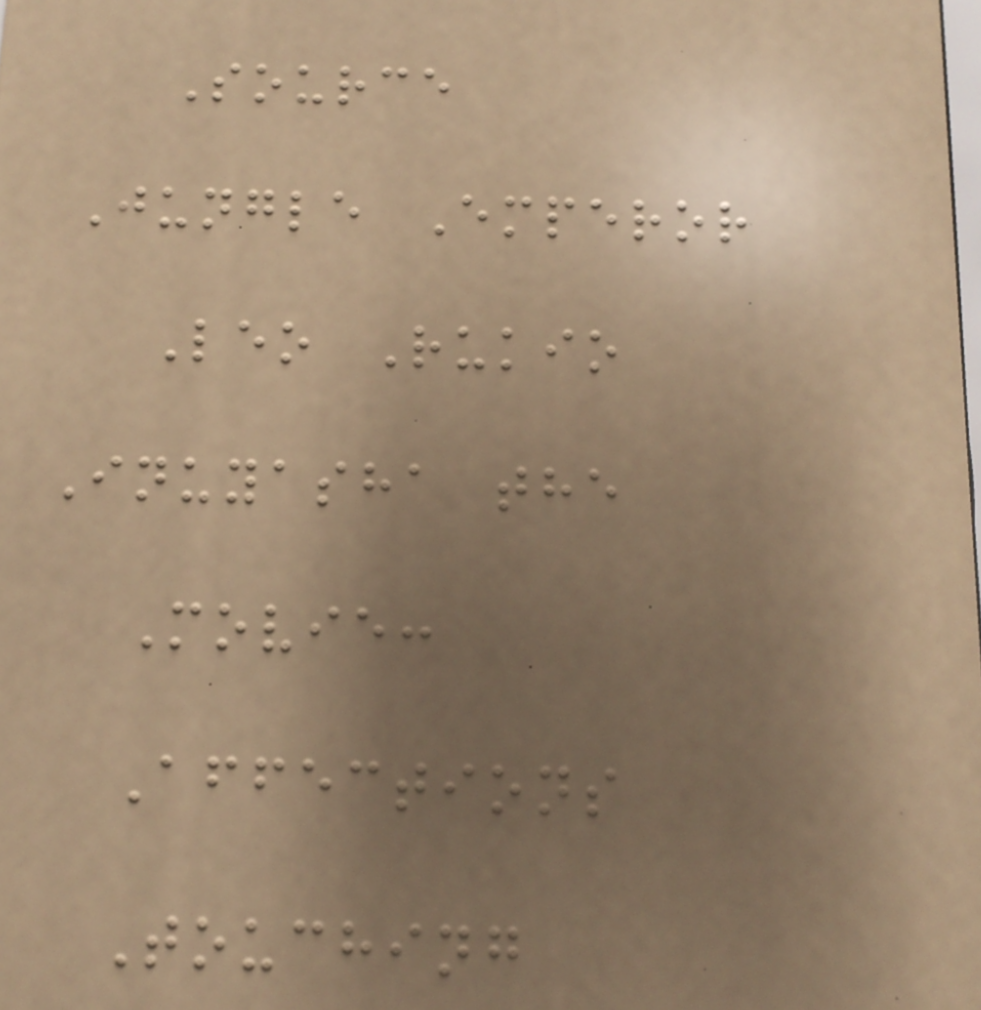Source
Jungle Emperor
Leo Rukio
Inuyasha the
Movie:
Affections
Touching
